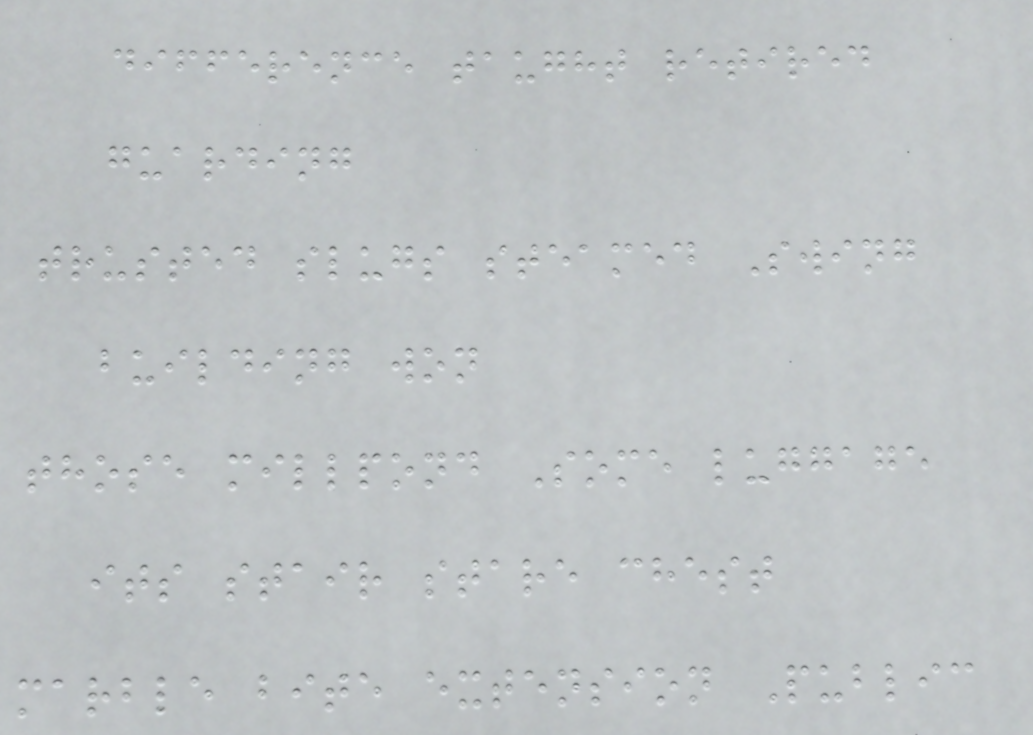difference taught retired
guarding
trusted slugs steamed Swing
building won
those millpond Some luggage
its stair stare chest
marble bite extension Public
